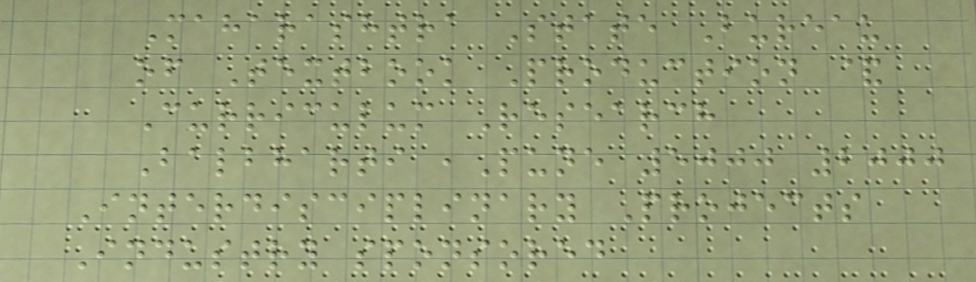Maharashtra State Bureau
of Textbook Production &
Curriculum Research
Balbharti ,Pune 5000 2000
Interdisciplinary Projects
Industry sponsored
